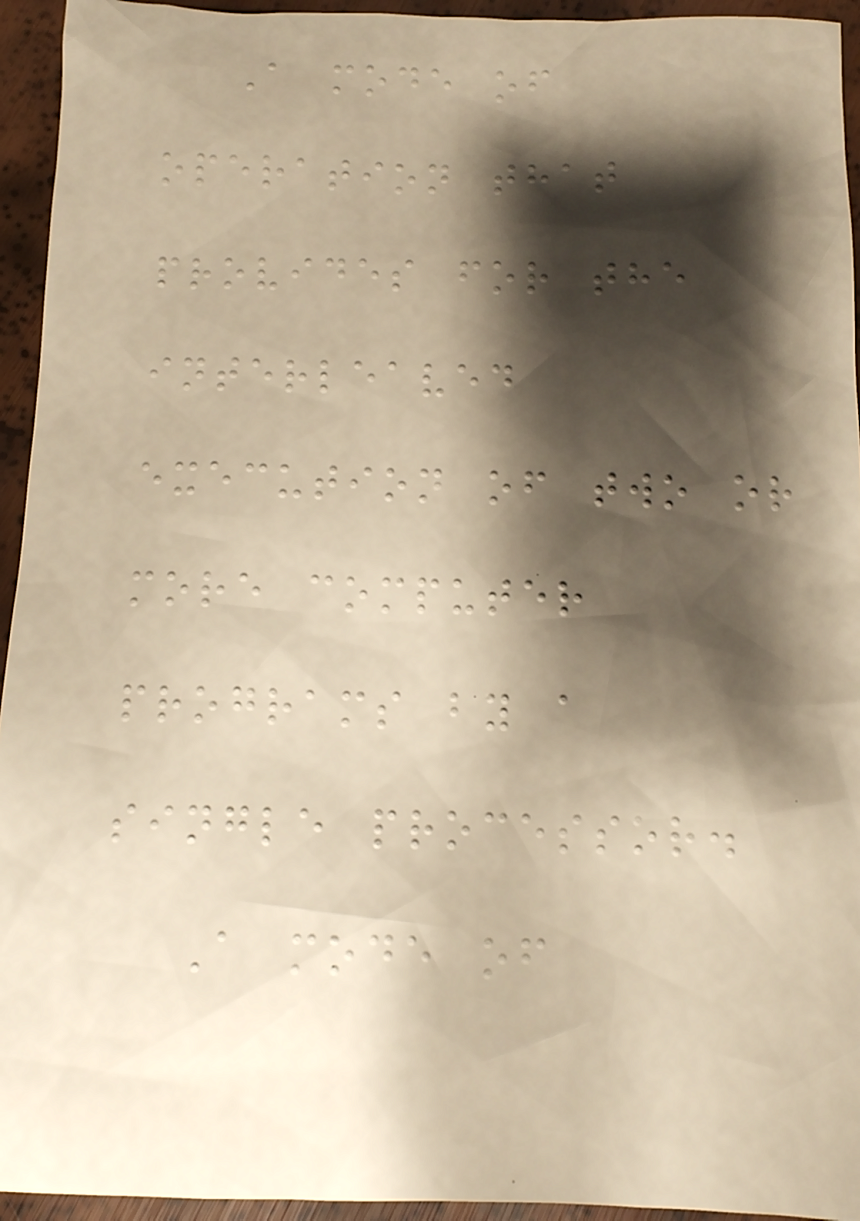A mode of
operation that
provides for the
interleaved
execution of two or
more computer
programs by a
single processor.
A mode of
